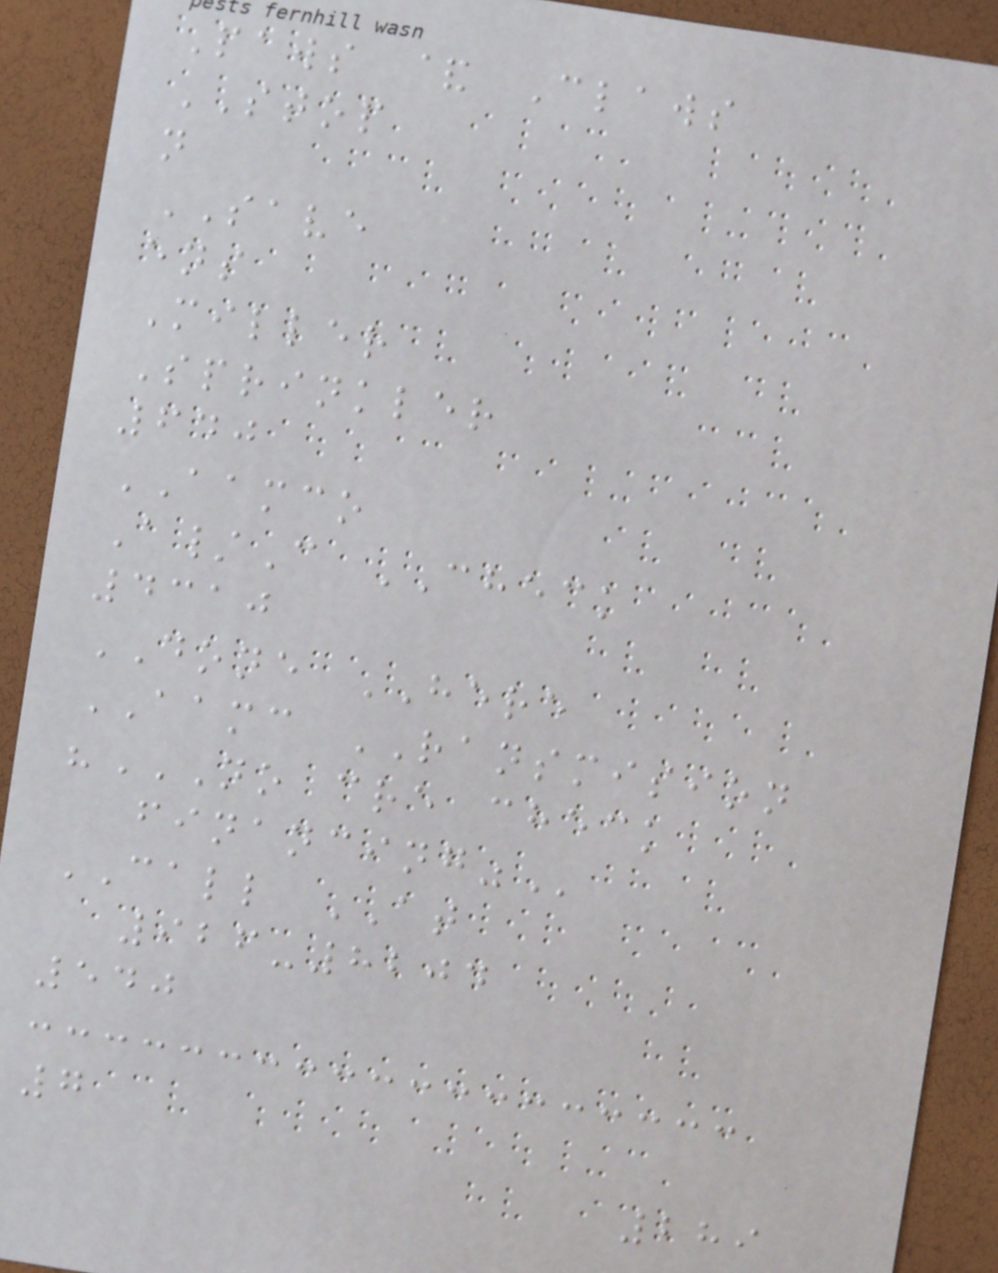Paws & Claws
STOP
n
SAVE
ens
Miller
Sprinkler
640
AAMCO
A/C CHECK
4310
DONE HERE
AAMC RANSMISION
"NO CRE CHECK
FINANCING"
CALL AT
926-8204
540
7
289
